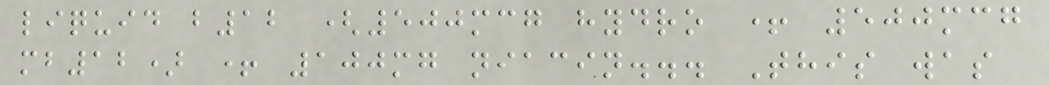liquid b12 (500mcg hydro + 500mcg
mb12) + 100mg niacin... This was
